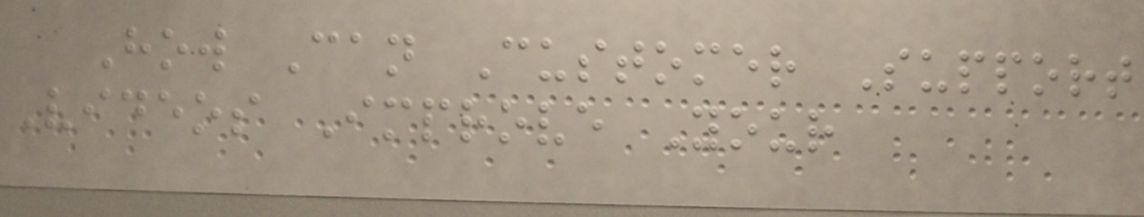How Can Customer Support
Videos Improve Your
